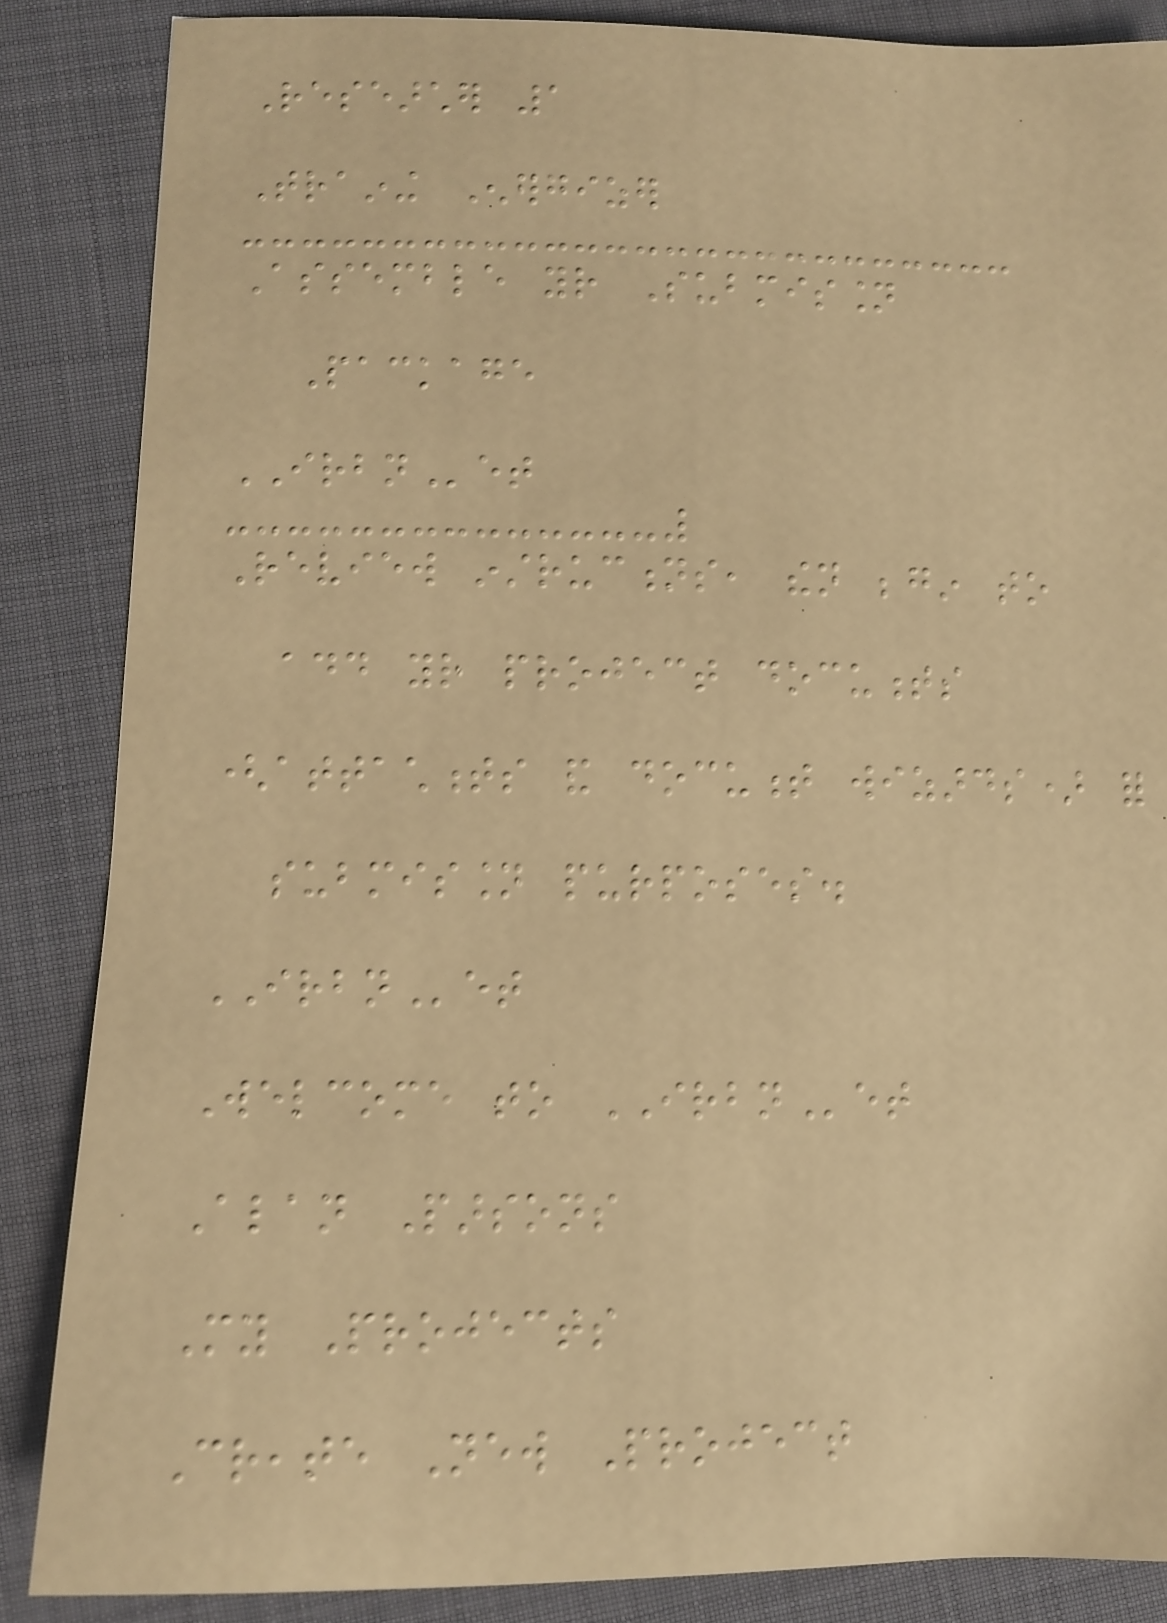Researcher 1
Training Energizer
Assemble your Submission
Package
IRBNet
Review instructions, then begin to
add your project documents
(attachments and document wizards) for
submission purposes.
IRBNet
Welcome to IRBNet
Alan Parsons
My Projects
Create New Project
